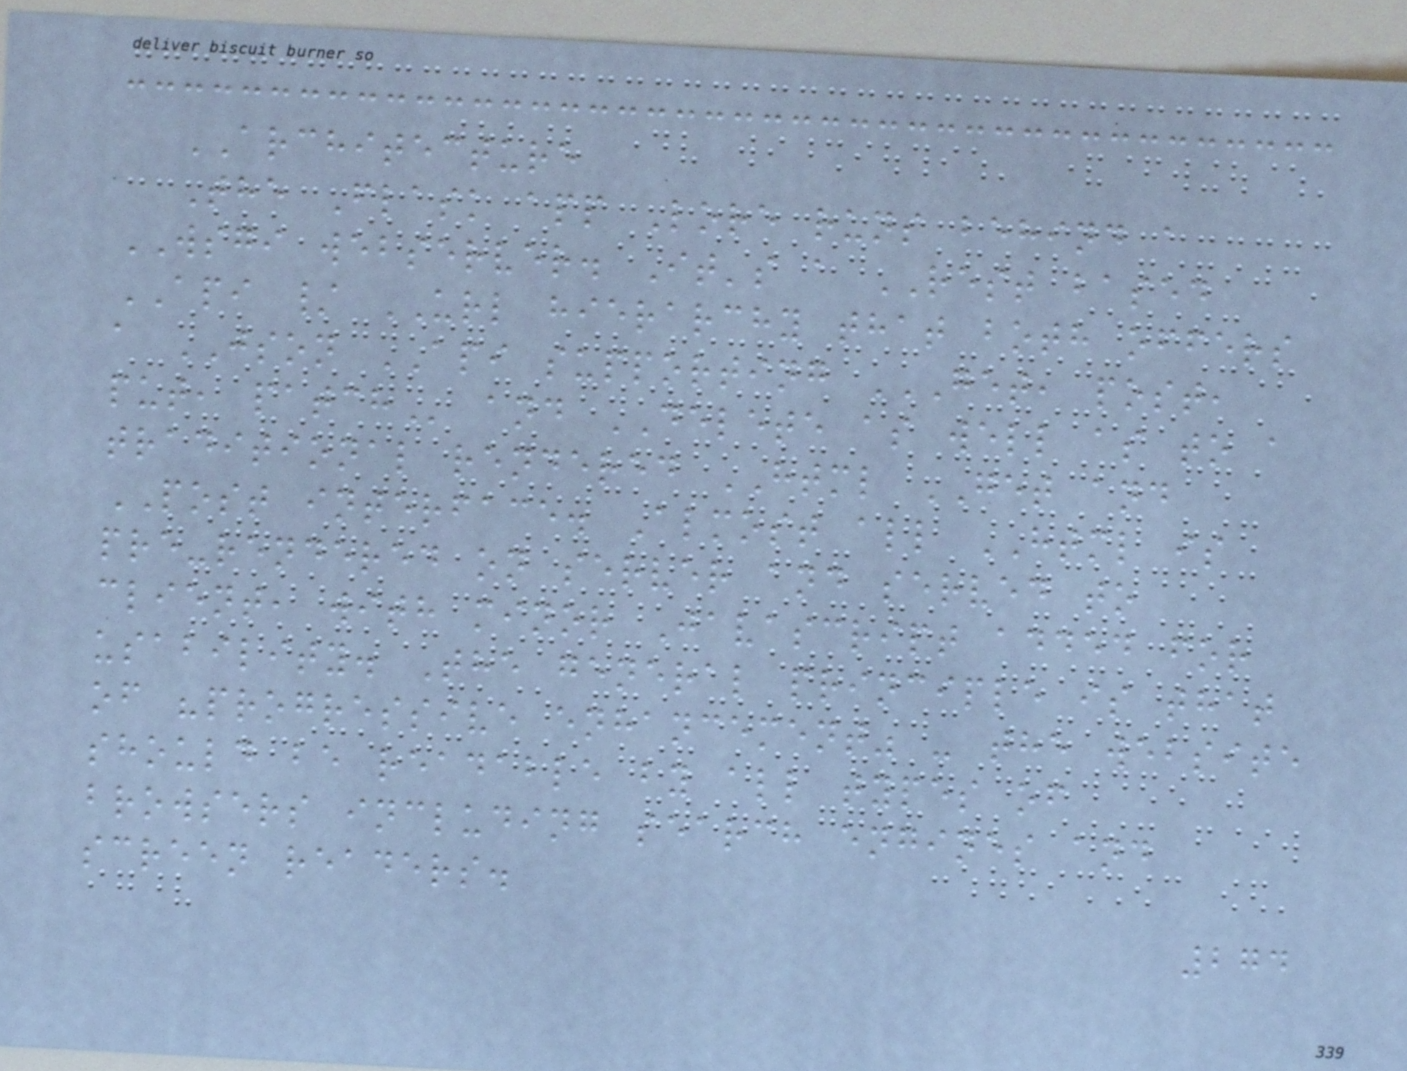ARCHITECTURE
The Flask app Lore runs behind a
WSGI webserver. It's a REST based
API / URL hierarchy that both offers
a JSON API supporting GET, POST,
PUT, PATCH and DELETE as well as to a
traditional rendered HTML GET and
POST interface. Almost all HTML is
pre-rendered on server and served to
client, with minor Javascript added for
usability. The general principle is that
of "progressive enhancement" - the website
should be readable by all types of
browsers including search engines and
screen readers.
274
